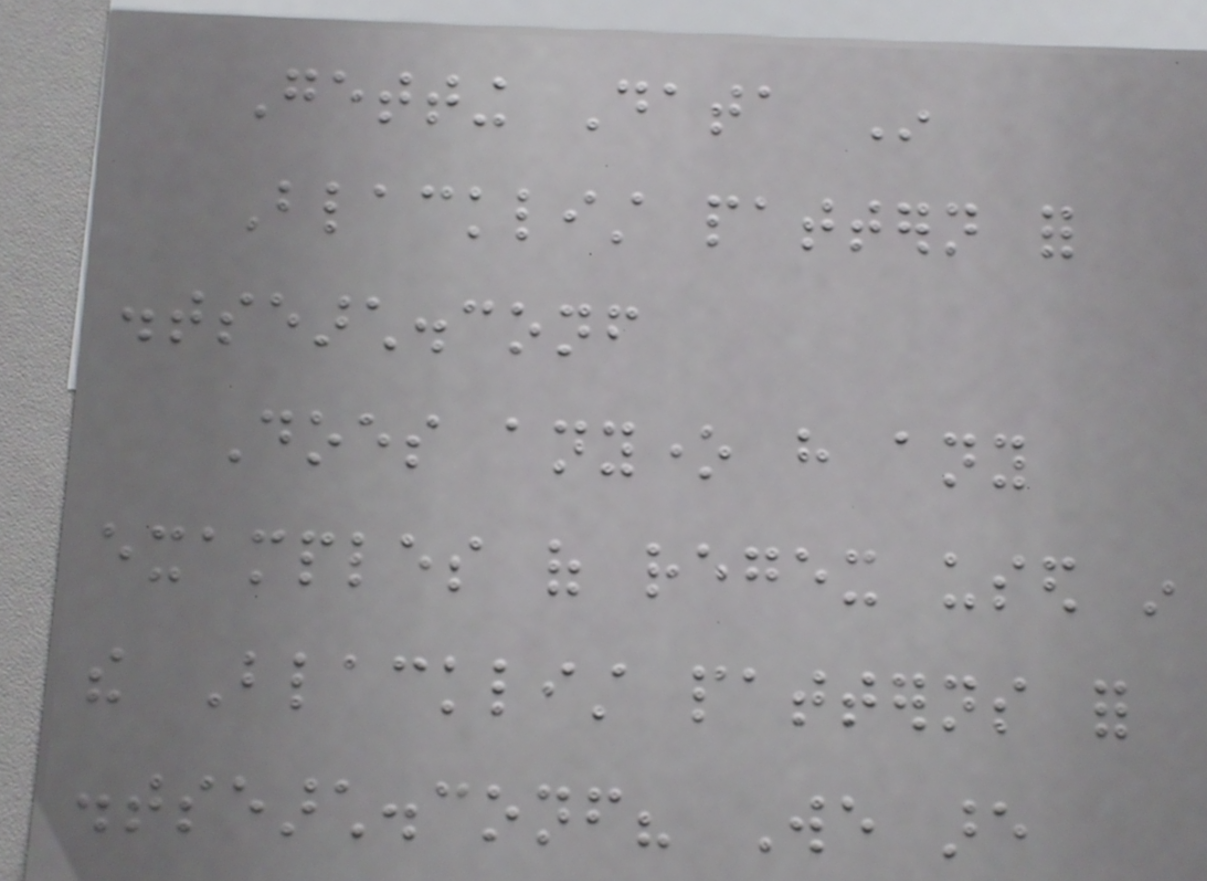Getting Data In
Blacklist pattern for
distsearch.conf
Does anyone have any
examples of regex used in
the Blacklist patterns for
distsearch.conf? We are
